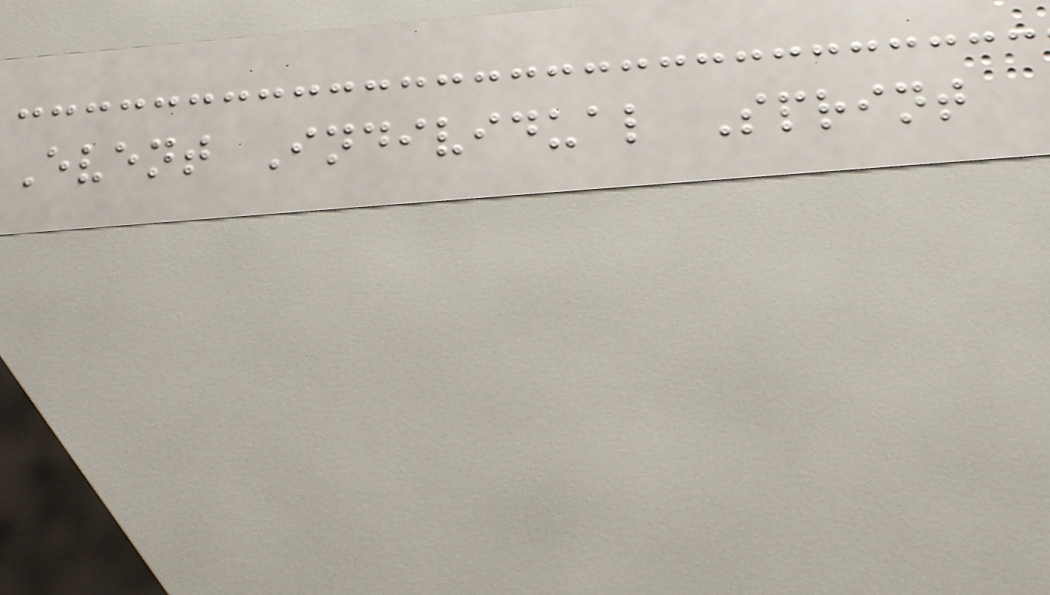Event Individual Sprint
